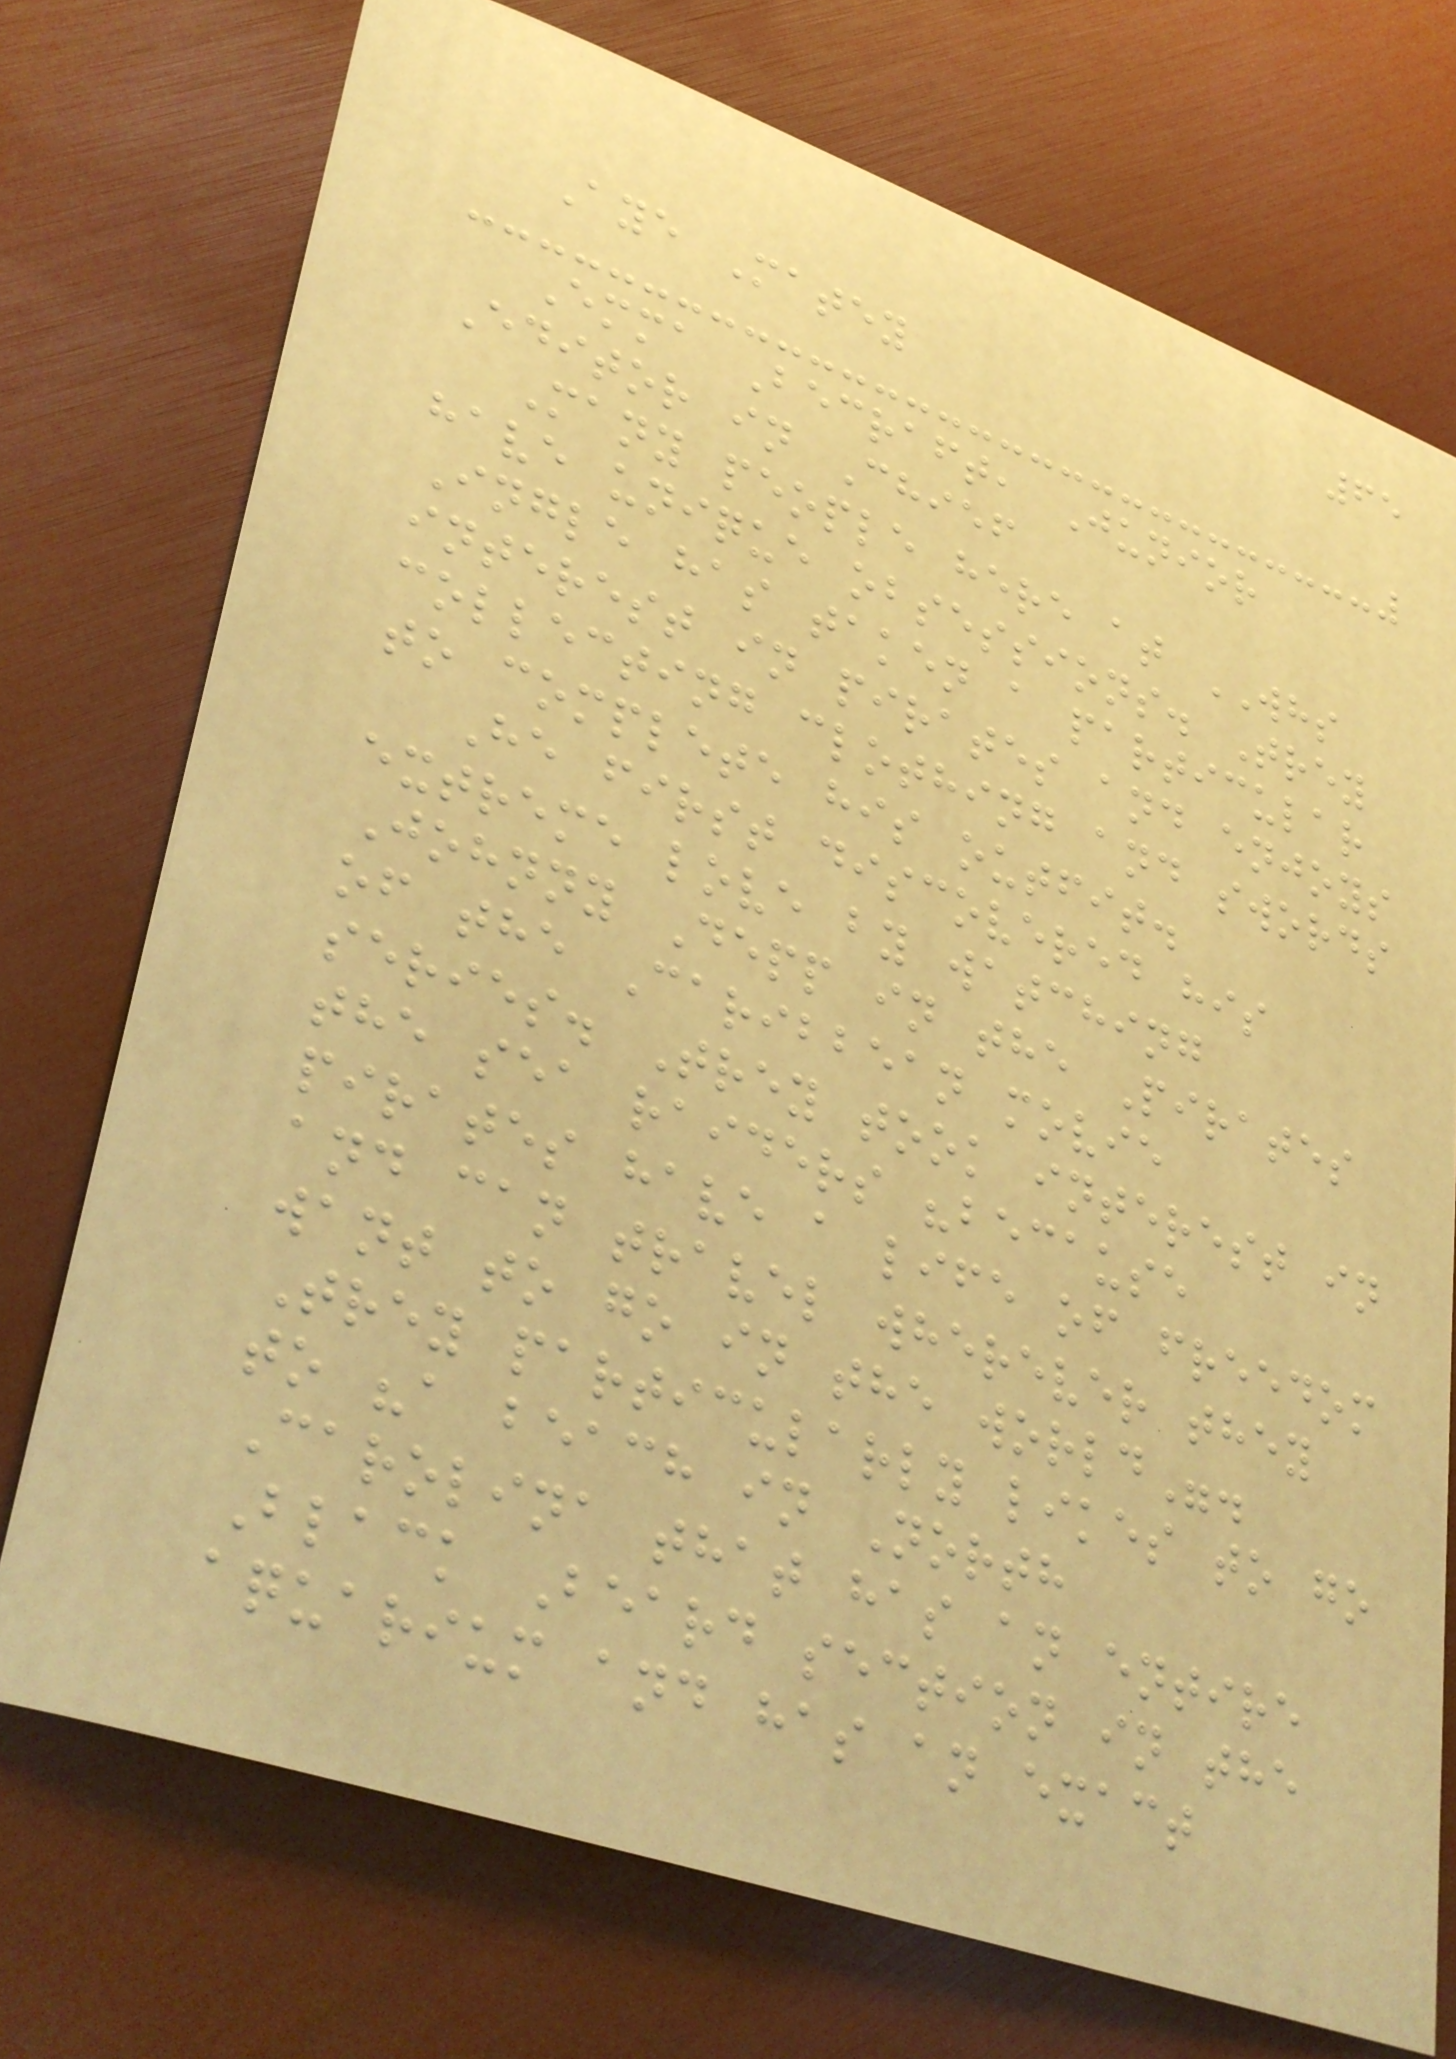65
Aye Matey
Emma Becraft, Junior
Editor in Chief
Many people here at WHS
have unique obsessions. Trey
Ingle has taken a particular
interest in pirates and enjoys
collecting clothing and swords
to complete his outfit.
He first discovered his
extreme love by watching
Johnny Depp in the Pirates
of the Caribbean movie
series. Trey took interest in
the sea raiders "because
pirates have a life of freedom
and can travel wherever they
want to go in the world".
Trey particularly likes to go
to "a beach in North
Carolina that has an entire
Black Beard section in the
aquarium and has an exact
